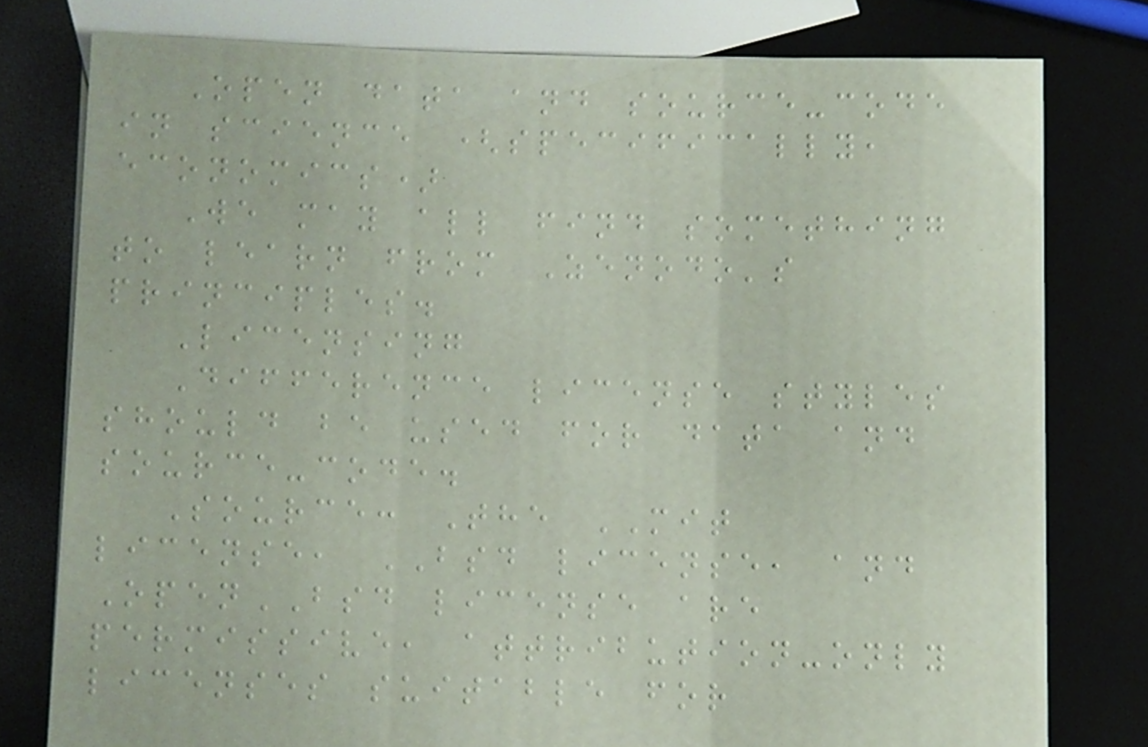Open data and source-code
in science (specifically,
economics)
We may all find something
to learn from Zenodo's
principles.
Licensing
Difference license styles
should be used for data and
source-code.
Source: The MIT
license, BSD license, and
OpenBSD license are
permissive, attribution-only
licenses suitable for
